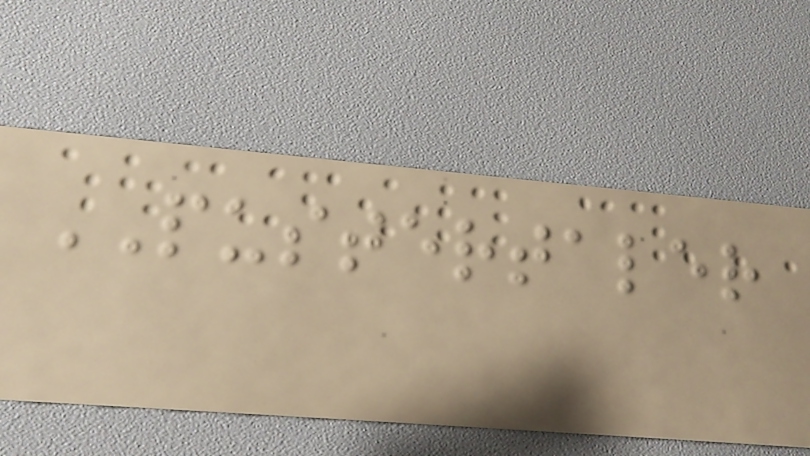PUSTERTALER
